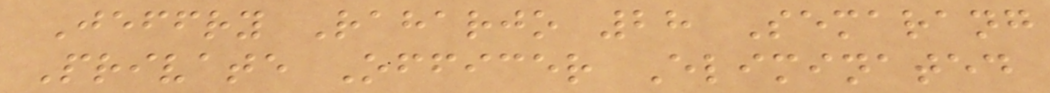Jeffry Raharjo 28 Semarang
Private Officer Eliminated
